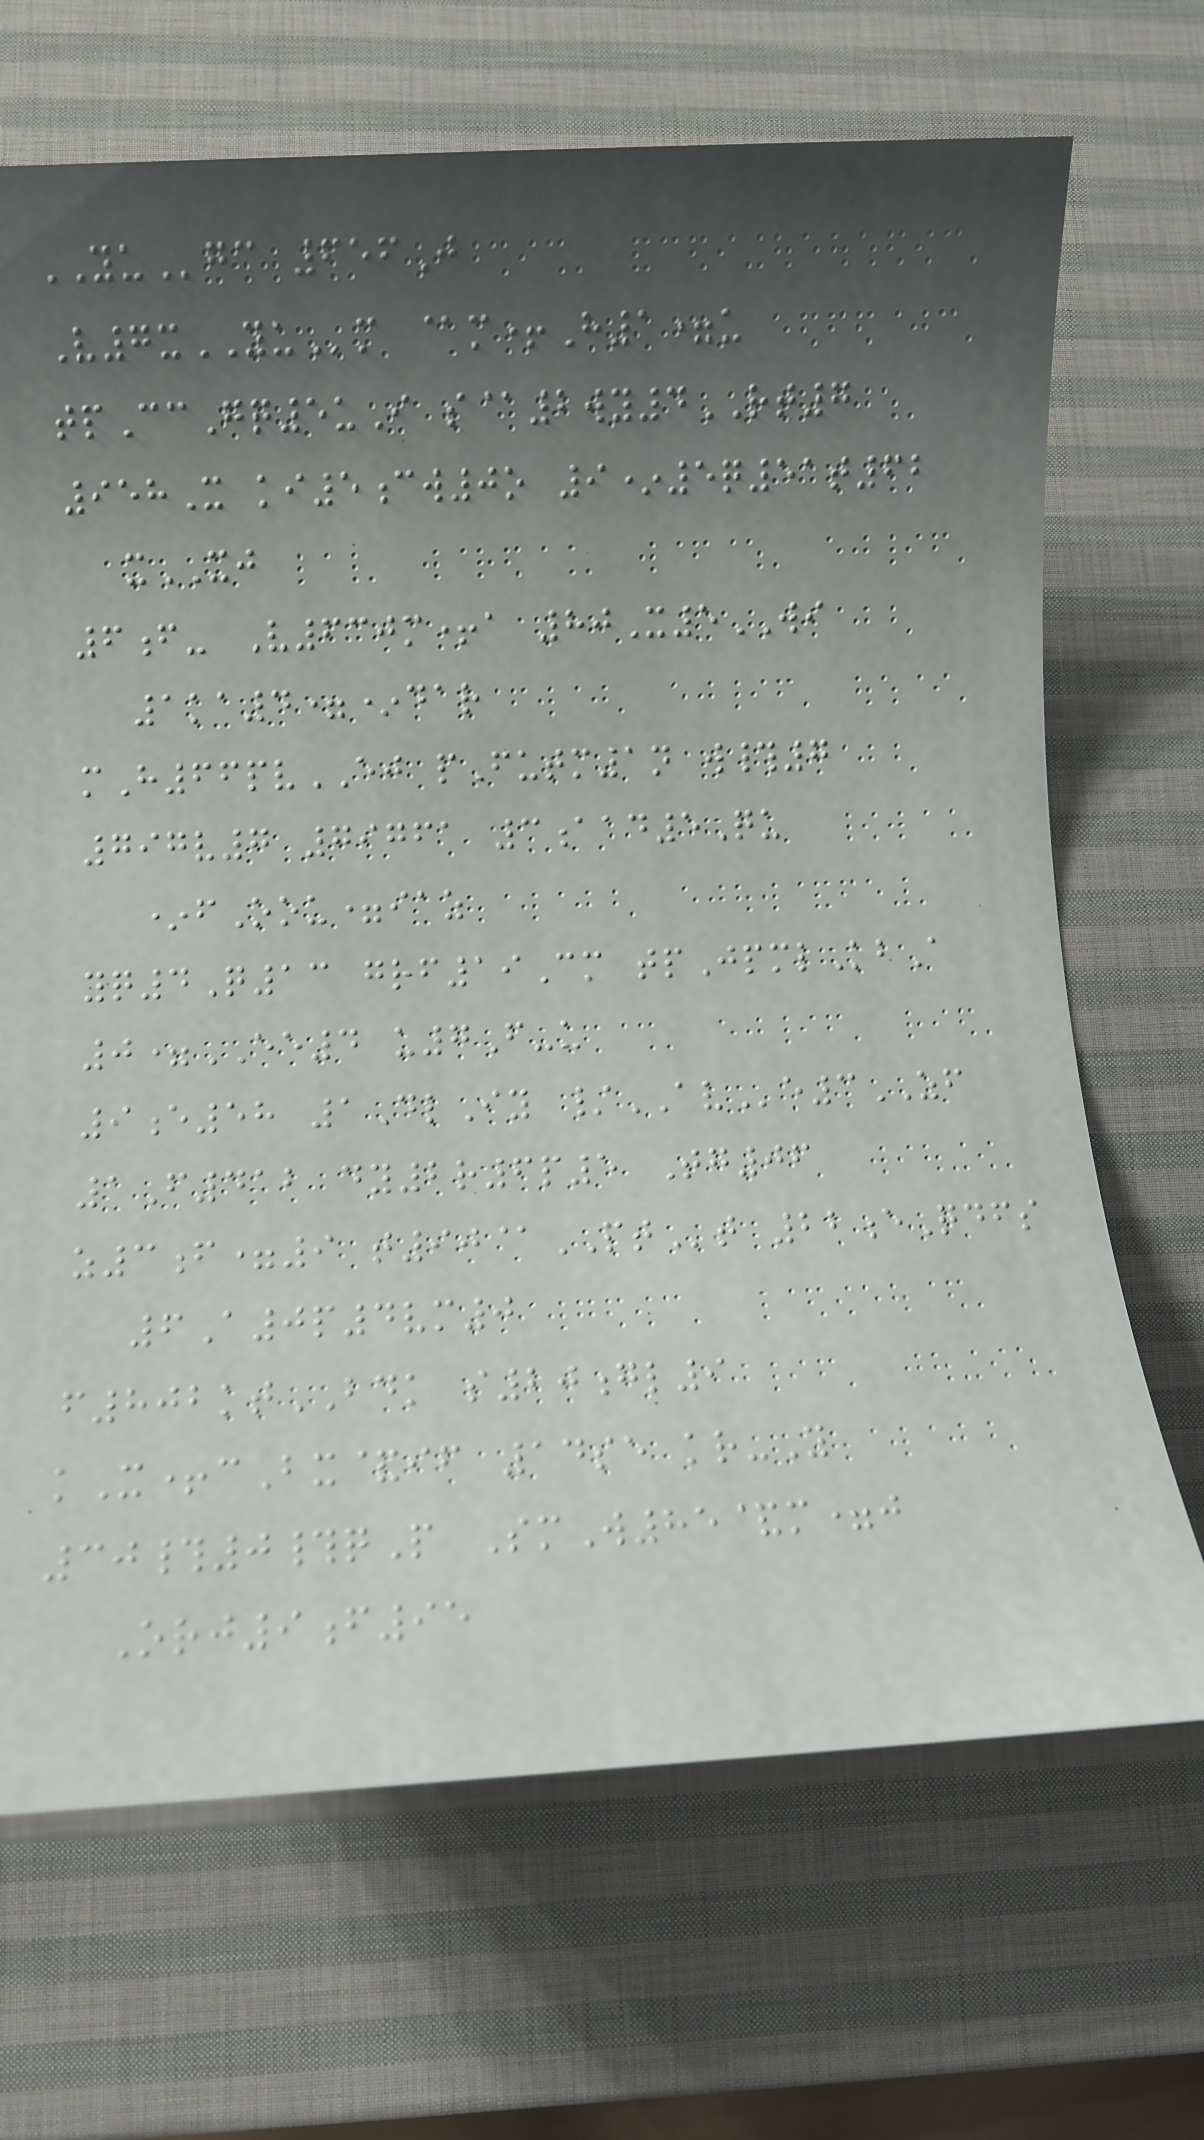YUgc 656J
V7xYUm @m+H1=u
tpCcGq5uI s@2wy4RT7
958X ki5cw0o 9*5q51t62
xXJ
6f- V630m+a 80X5WI
1ka4=*dar
mH66pvEJ pFutm1n w#7
797v7 79761 3aad5Qu
*fOou=iaz
yq4Q13 grf19Cm tpJpmlKbA
0=EE4 u7F-u
9e58 1DlIy /AVe3ZF
1F412 dy2r6p5 Tg06
z3f=9 t90@PTt 22eQdfs
6A0p4vm0
f802ktBDK s20gl9
kX+cBx&if 14se kr-Y
30#0#qP SmW85&m=j
Orj9f95
